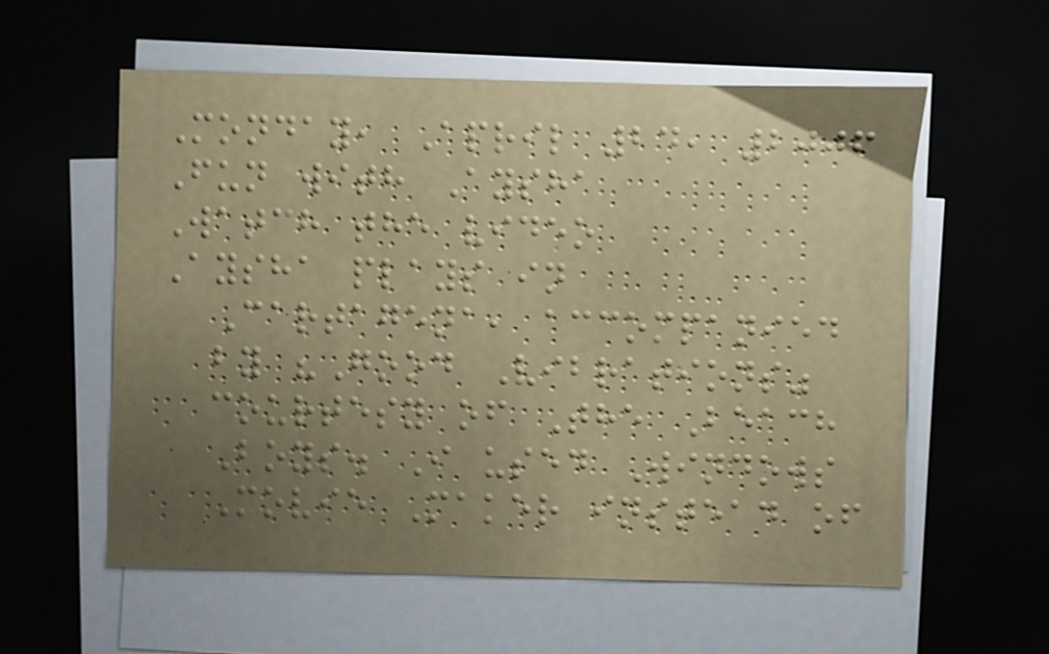Monday, April 24, 2006
Fun with Aysha
Watch the video
Aysha plays in
Cartagena, accompanied
by "Good Vibrations"
courtesy of The Beach
Boys. I used Windows
Movie Maker instead of
